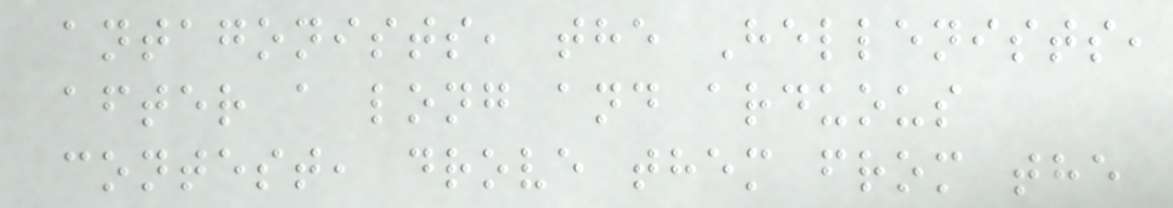antagonists, the Hellenists,
after a long and arduous
contest, drove them from the
